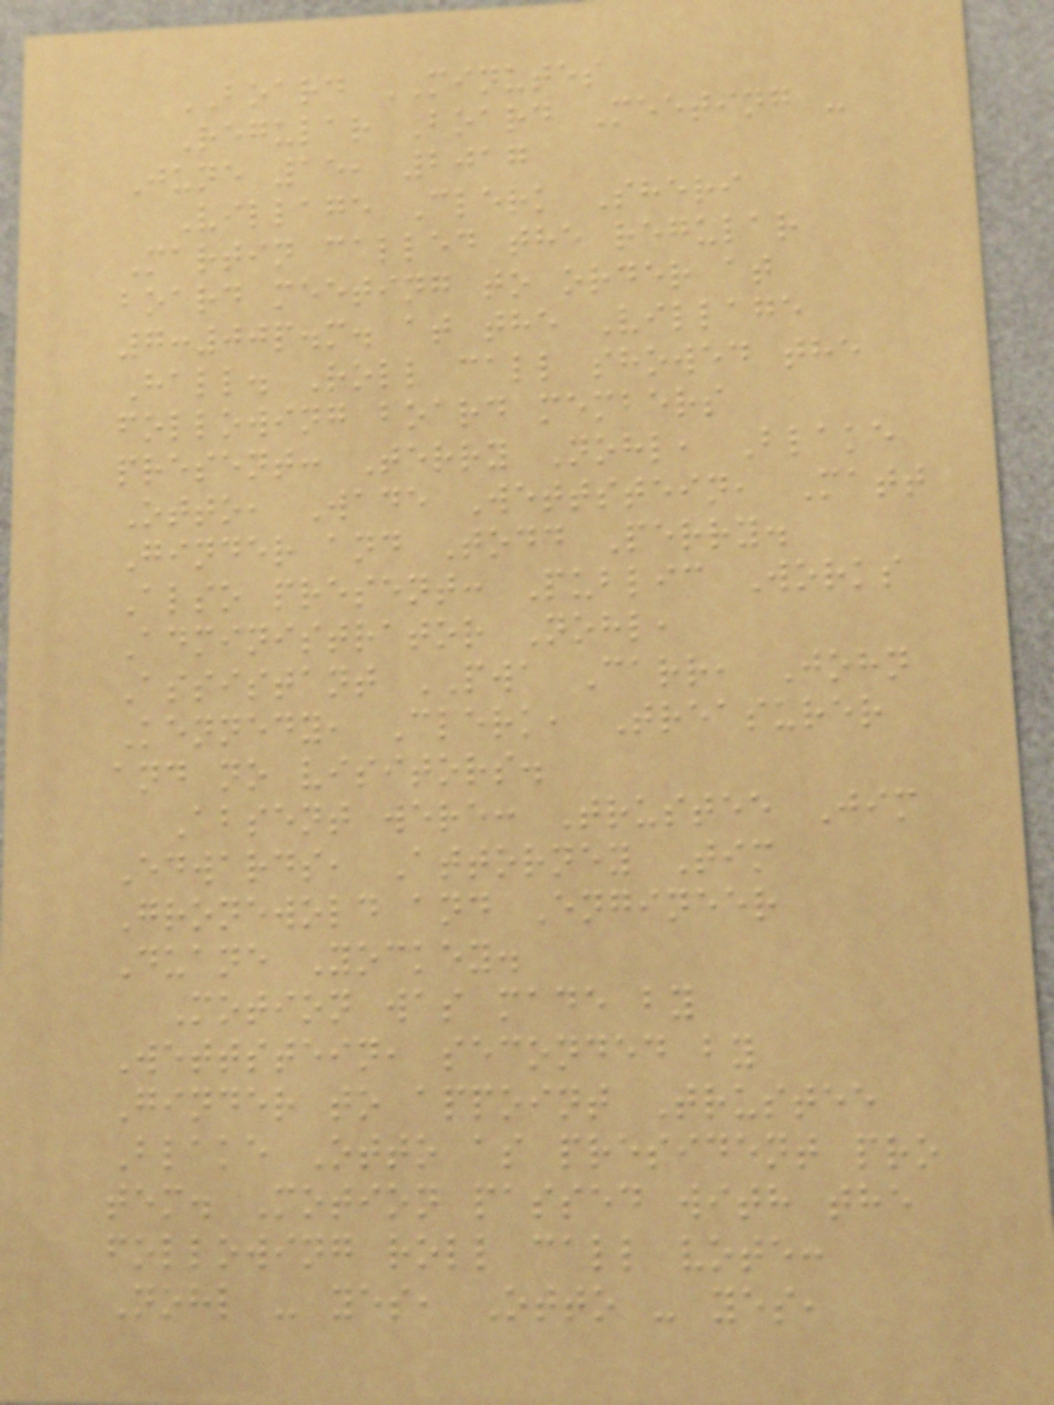BOARD MINUTES
Regular Board Meeting -
June 15, 2017
Village Clerk Sheri
Martin called the regular
board meeting to order at
7:00p.m. at the Village
Hall. Roll call showed the
following board members
present: Terry Nohl, Blake
Otto, Wade Wettstein, Matt
Ginder and Todd Perry.
Also present: Public Works
Administrator Nohl,
Assistant PWA Carr, John
Kennedy, Clerk, Treasurer
and no visitors.
Absent were: Trustee Jim
Edwards, Attorney Tim
Gronewold and Engineer
Duane Yockey.
Motion was made by
Wettstein, seconded by
Ginder to appoint Trustee
Blake Otto as president pro
tem. Motion passed with the
following roll call vote:
Nohl - yes, Otto - yes,
